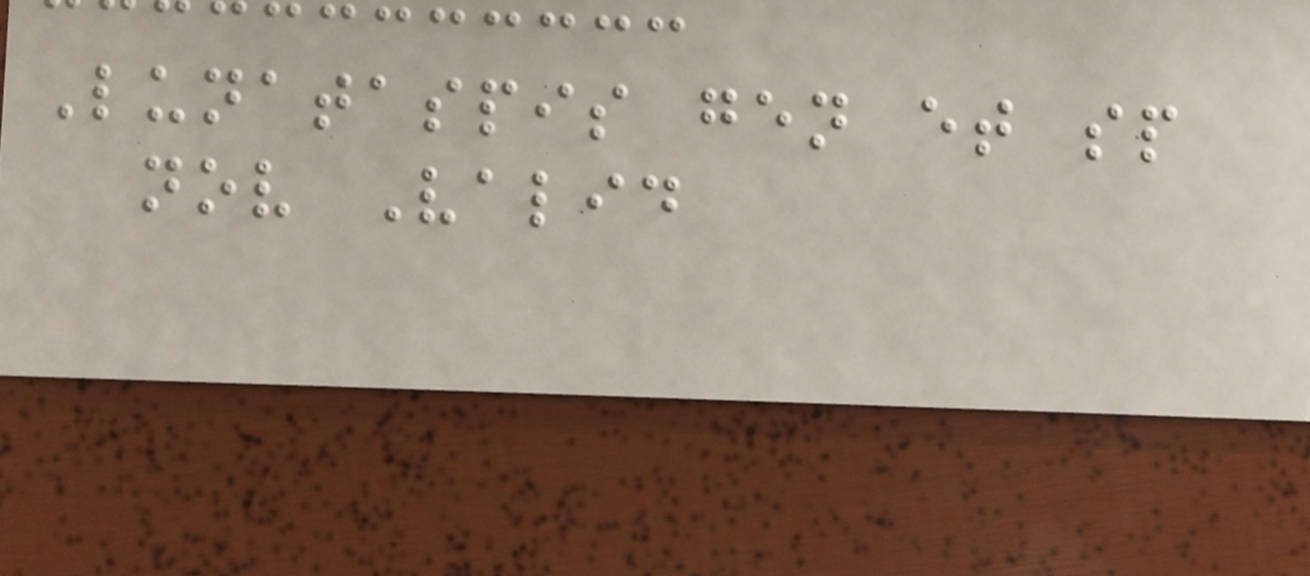Lunataspis gen et sp
nov Valid
